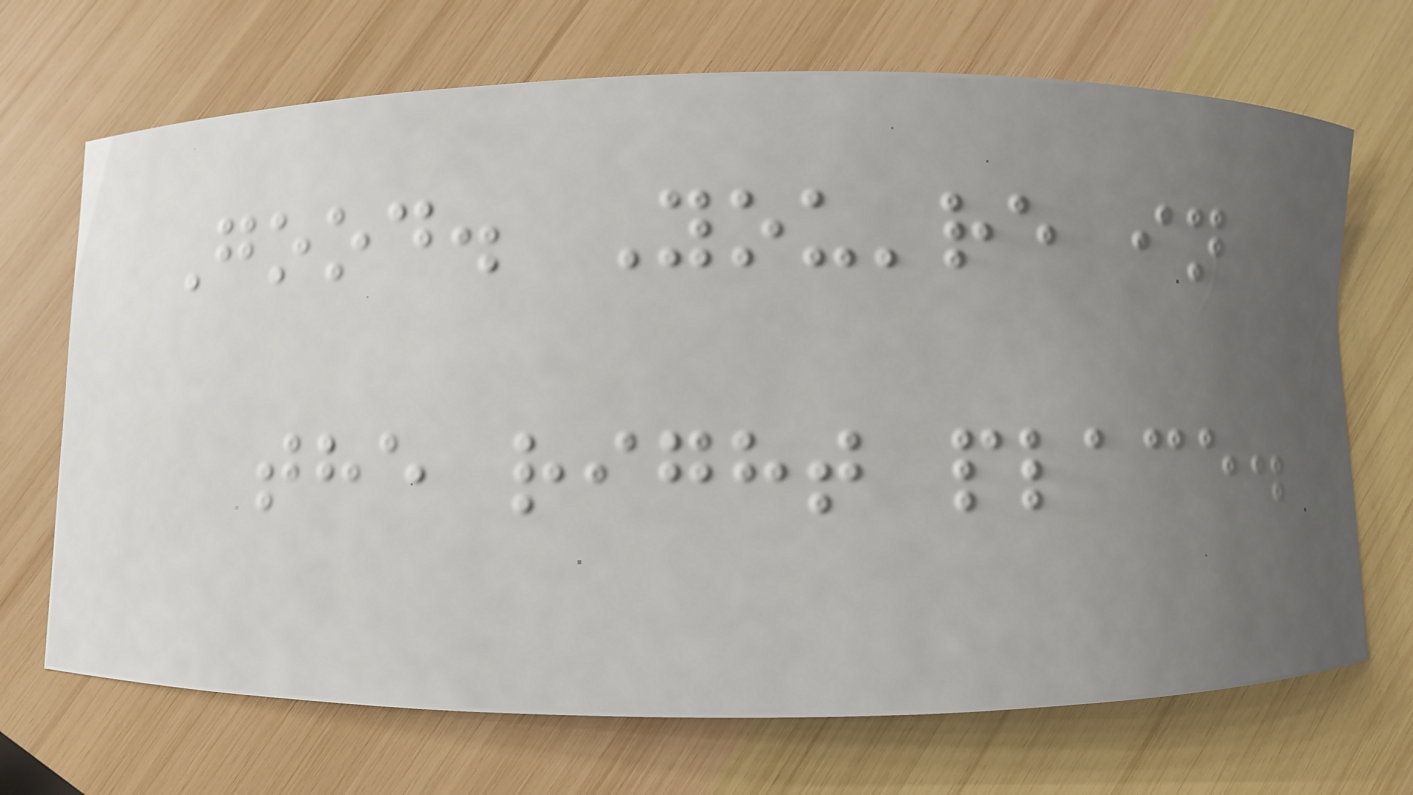Good. You're in
the right place.
